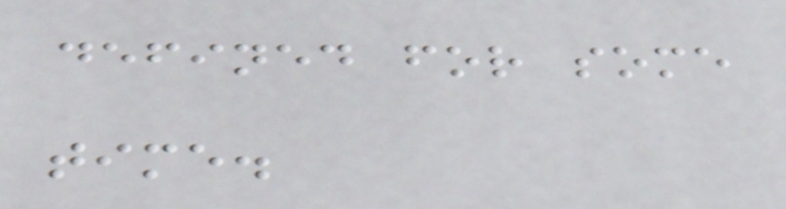defined for some
time.
